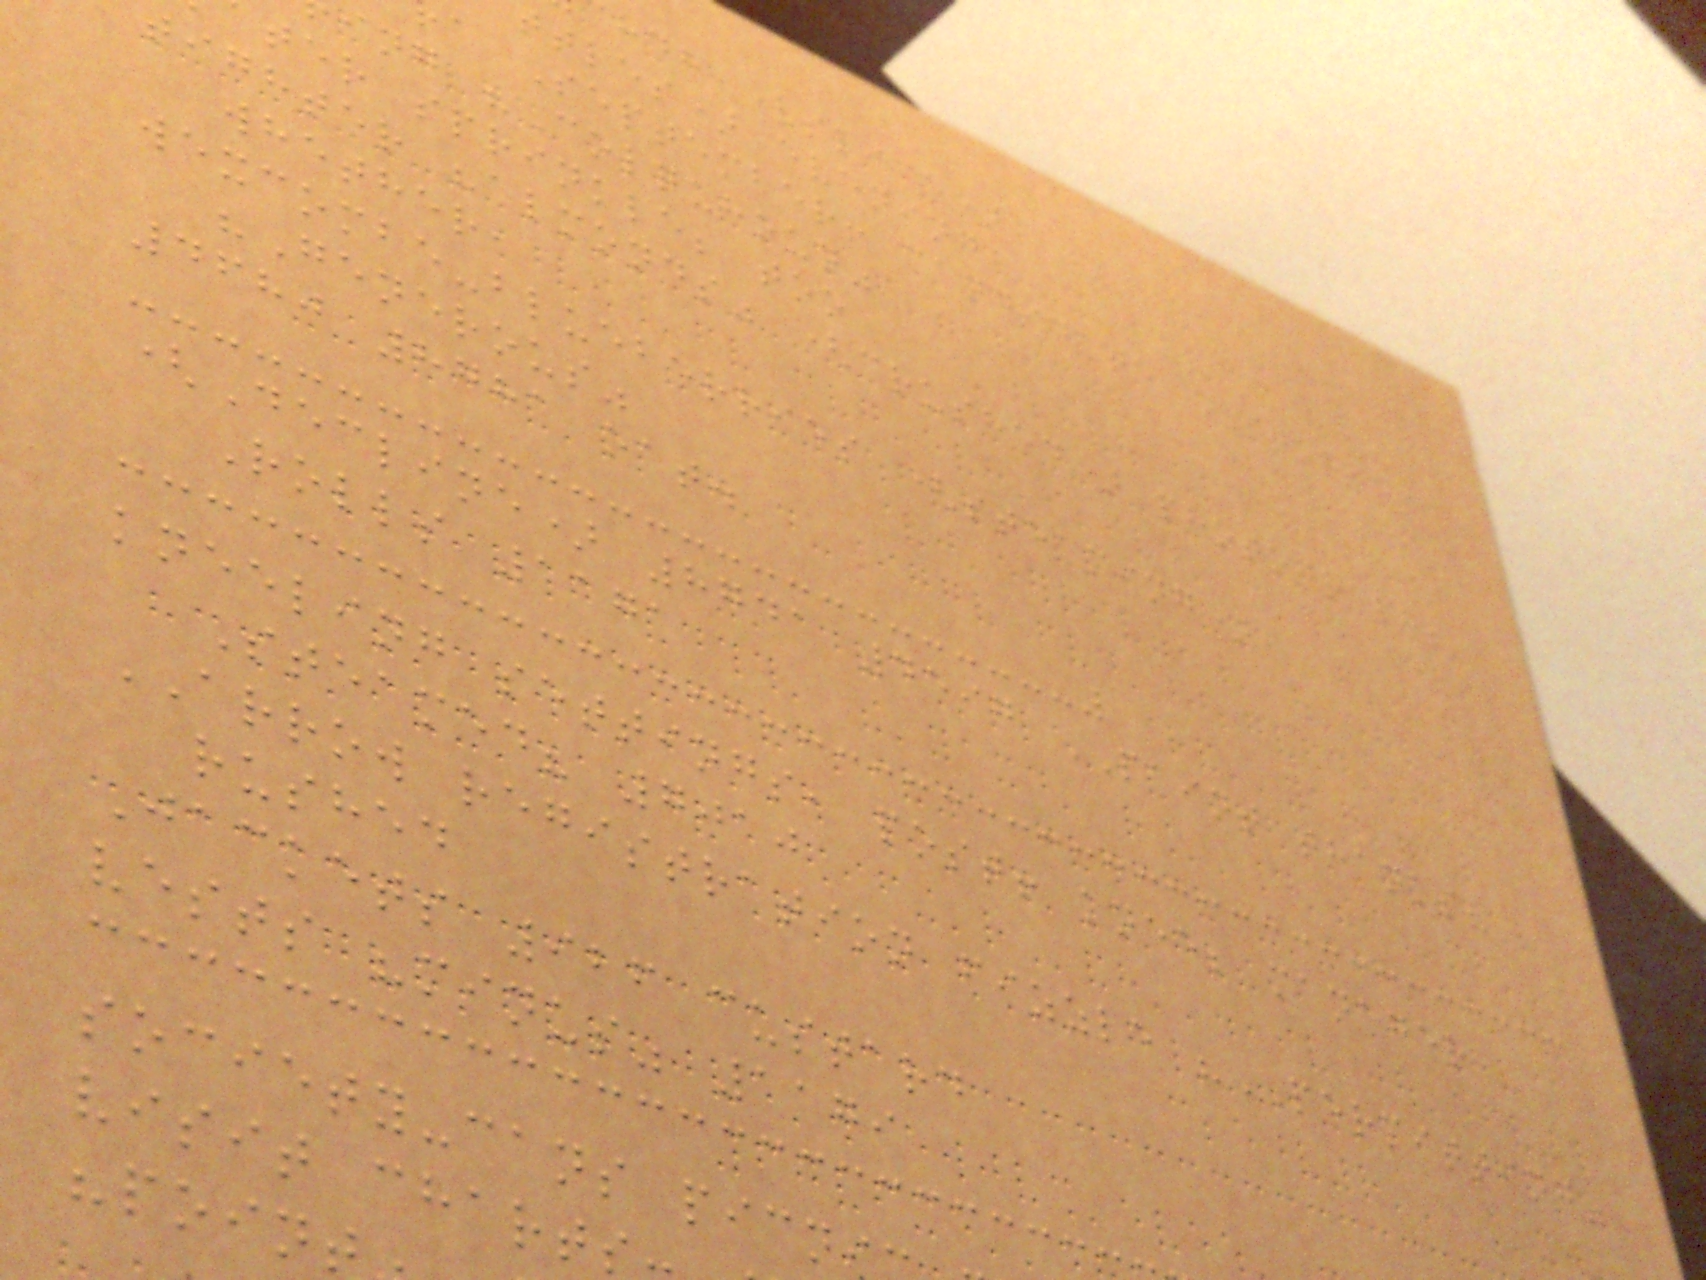hdh (slice)
ttles) evening
a September! candidate STORIES
ing "Colquhoun"
ter sprinkle; too
tighter "almonds" (crushed) photograph;
whether,
wexcombe-blueberries (steaming)
"Generous"
4680 8781 oat.
(Decline) 8741 4597 PAINT thanks?
Rolls 1171
kneeling settings, post! knee; manager
Steamed? 7010
ARROW registration fizzle "PERMITTING"
rushed
Jackets 926 custard
vests "minus" 1179
society-cans picn
visit chart
